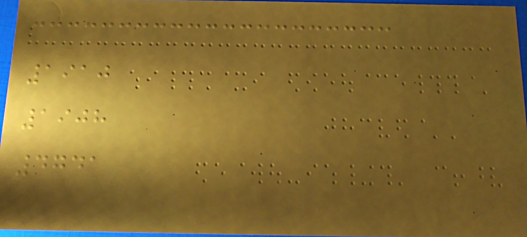1910
1908
4741
